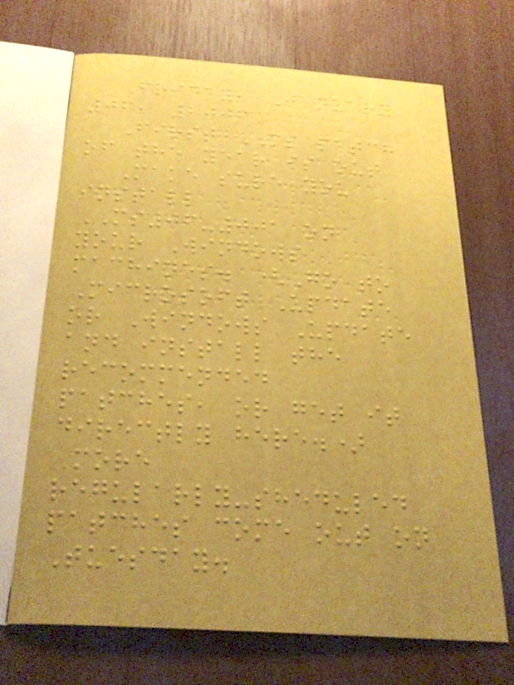Friday, January
06, 2006
First MS patch
of the year is out
Make sure you
install
MS06-001 on
your Windows
machines. (Go to
Microsoft Update
or Windows Update
and install the
recommended
patches, or get it
directly here.)
More
regularly-sheduled
patches come out on
Tuesday.
